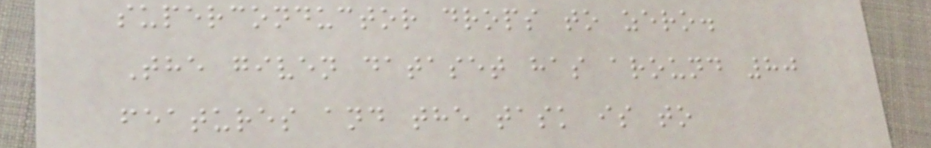superconductor drops to zero.
The given dataset has around 80
features and the task is to
